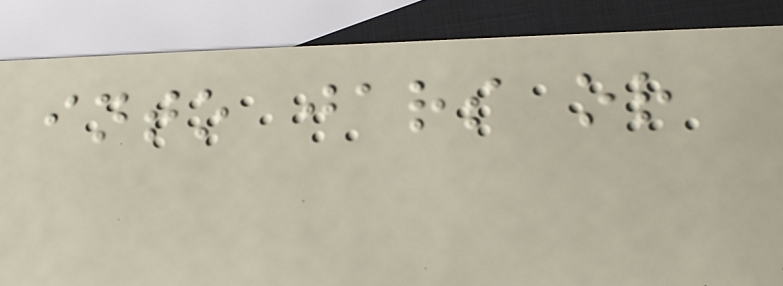into jars or
